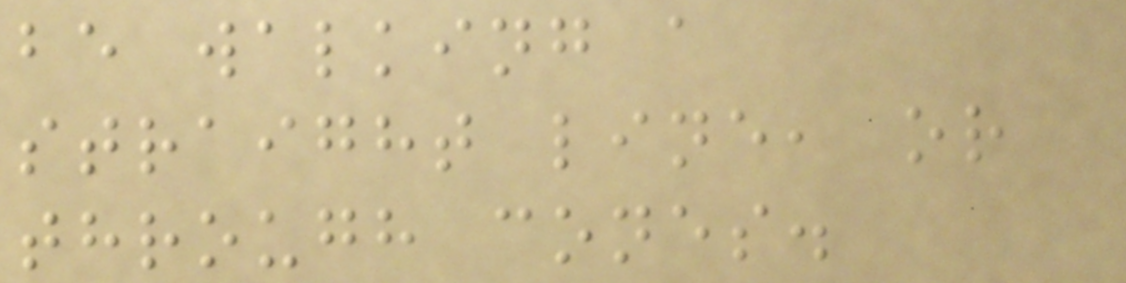be walking a
straight line, or
through cones.
